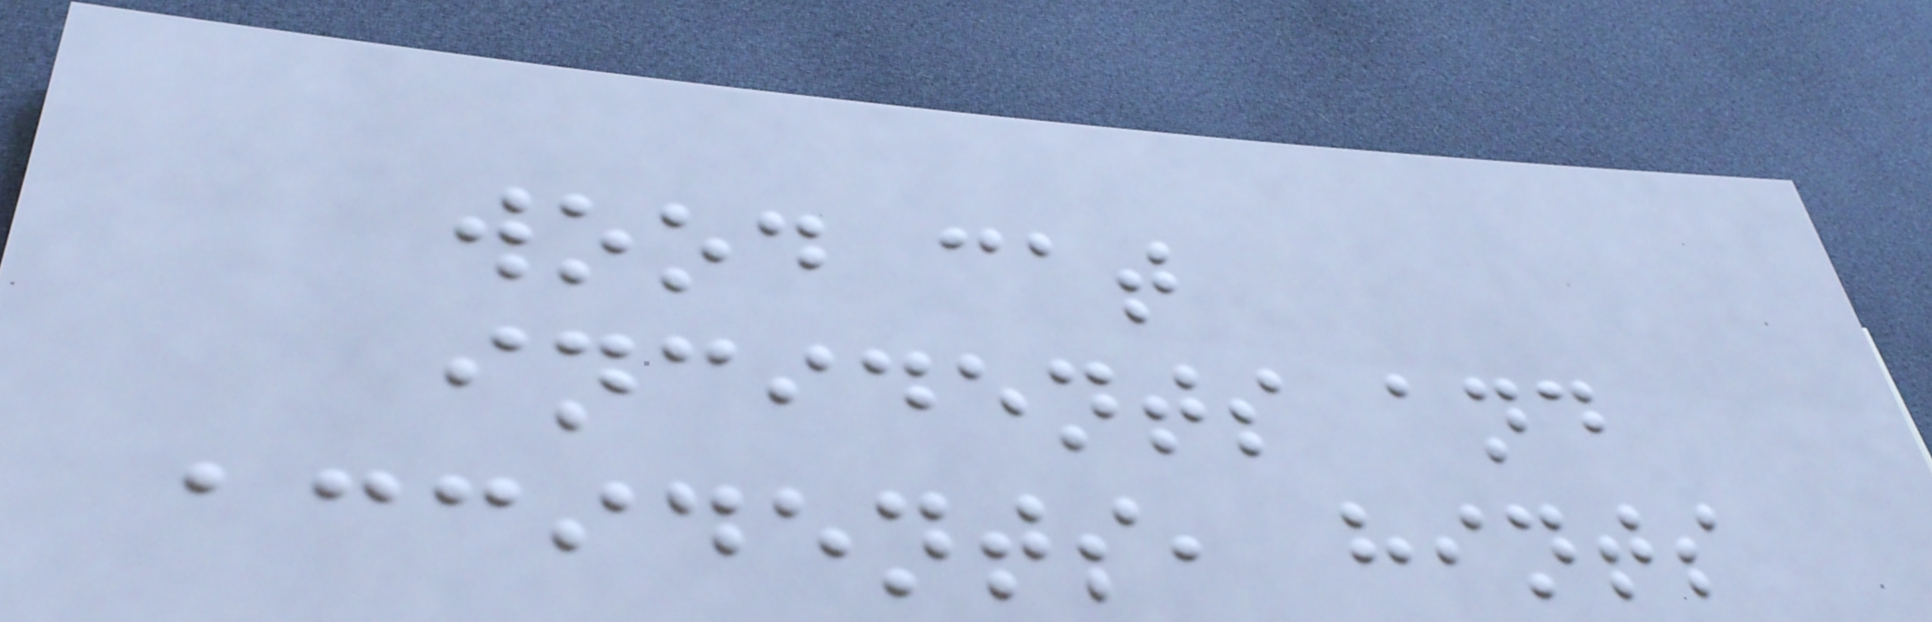wood cat
incidents and
accidents, hints
